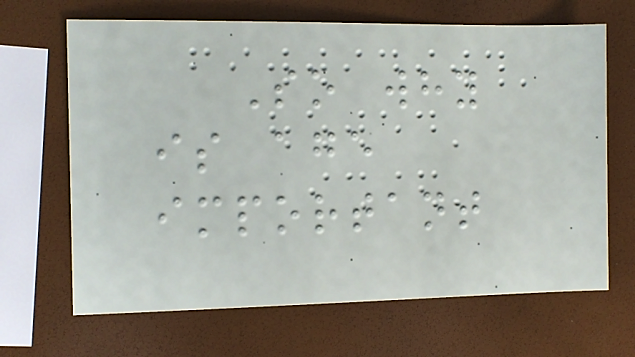So why
is age
important
